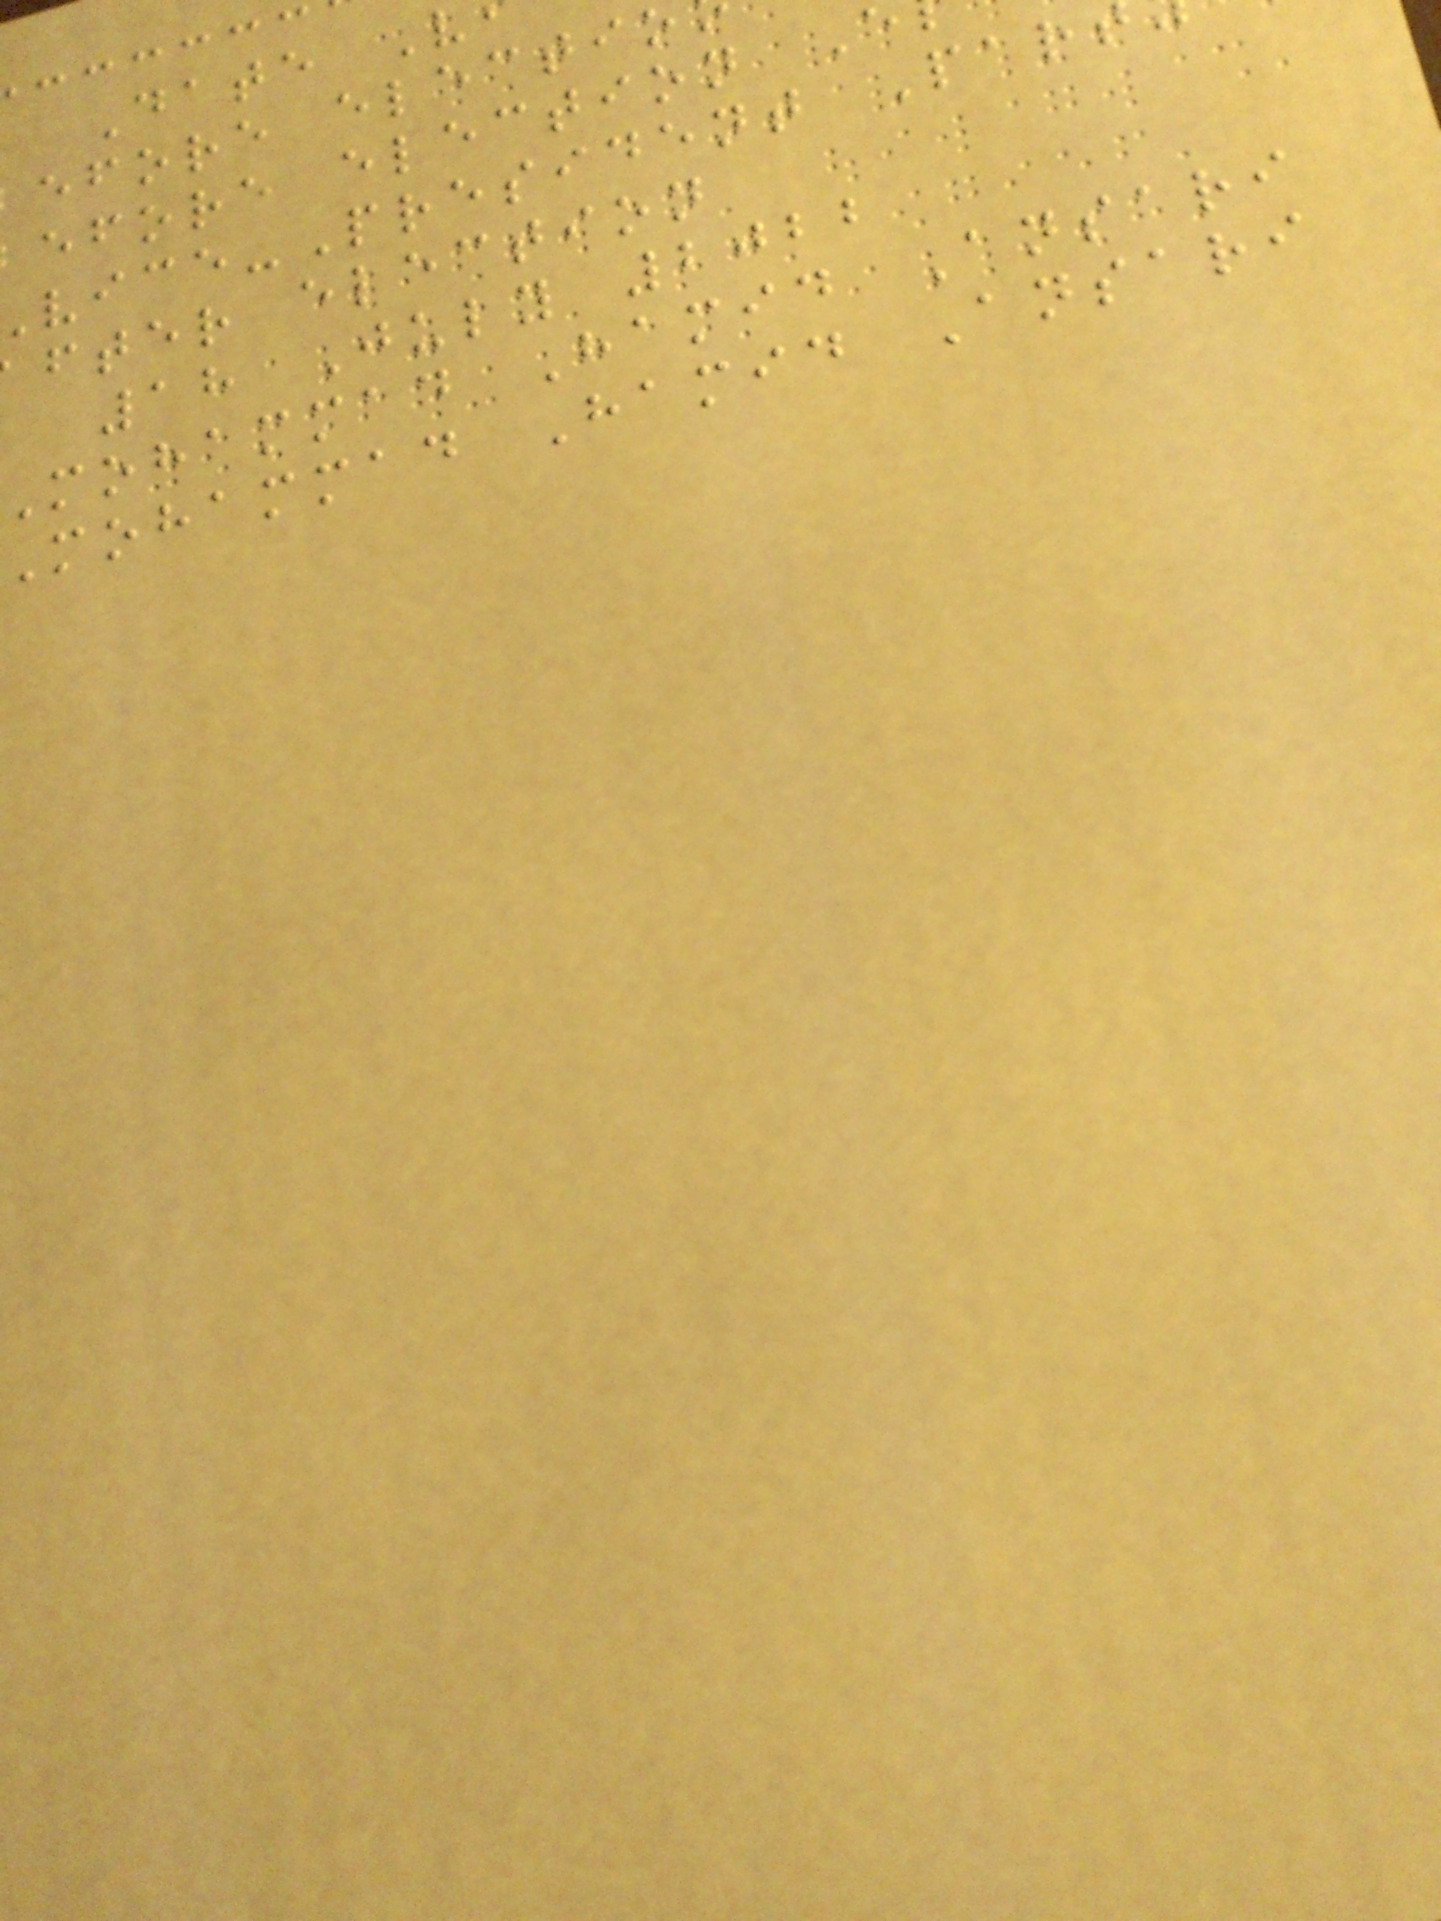Date V
efore electio
efore election
ice-President Par
fter election
18 July 2022
mohammad Hamid Ansari
Mohammad Hamid Ansari
